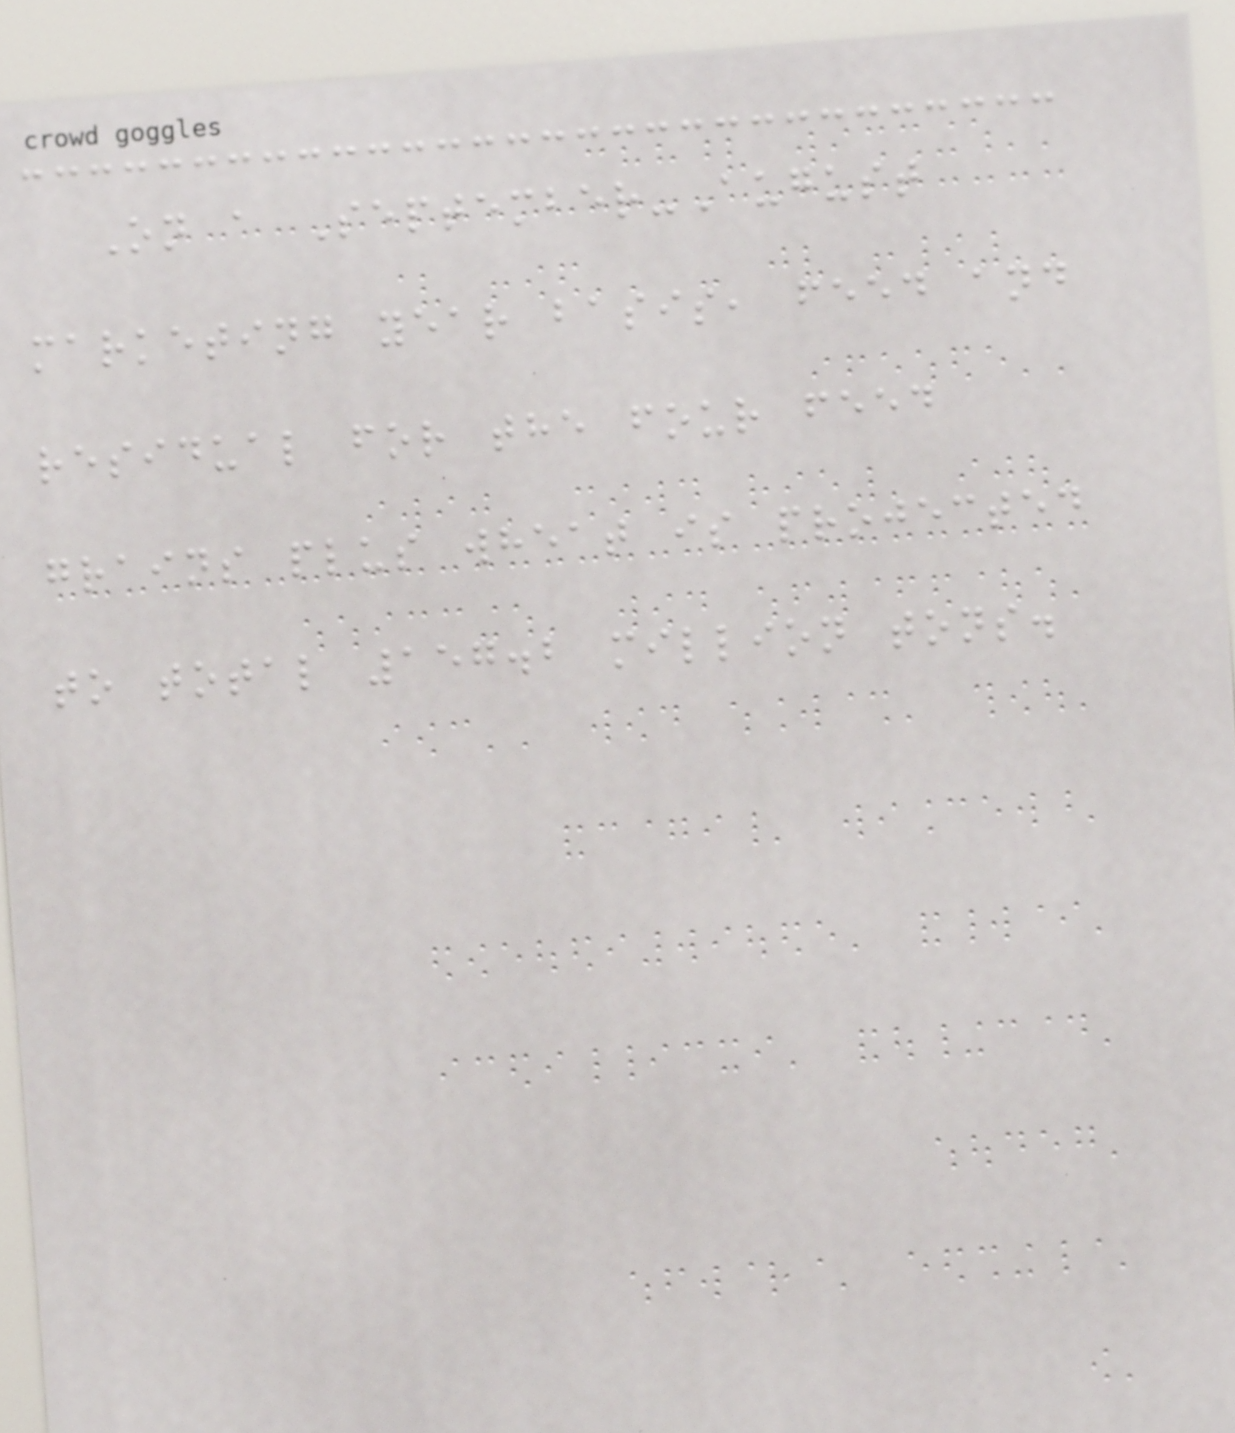On a September-August
marketing year basis, feed and
residual for the four feed
grains plus wheat is projected
to total 157.2 million tons.
